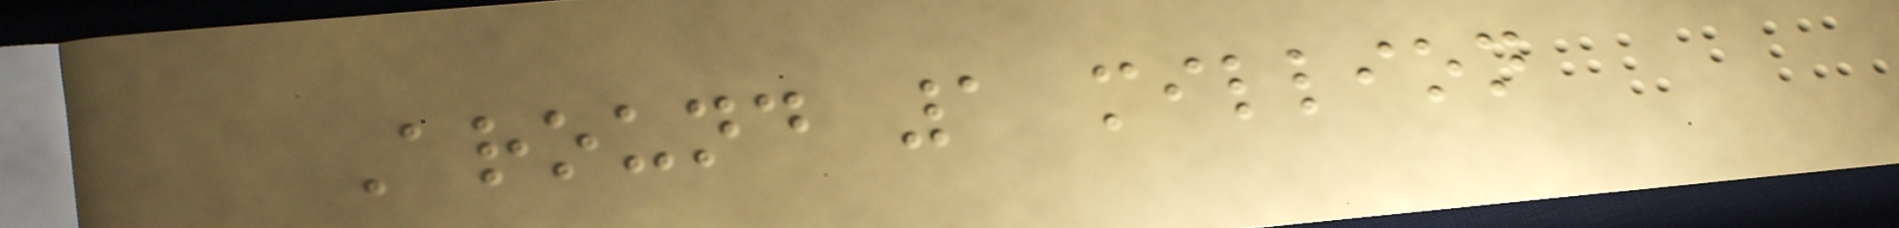Around 1 million
